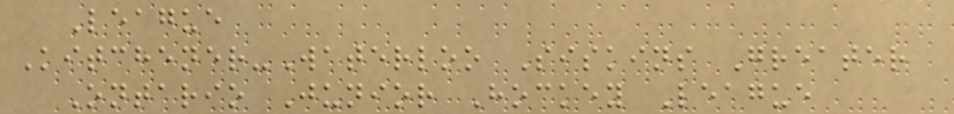League
Kitchener-Waterloo Siskins Greater
Ontario Junior Hockey League
